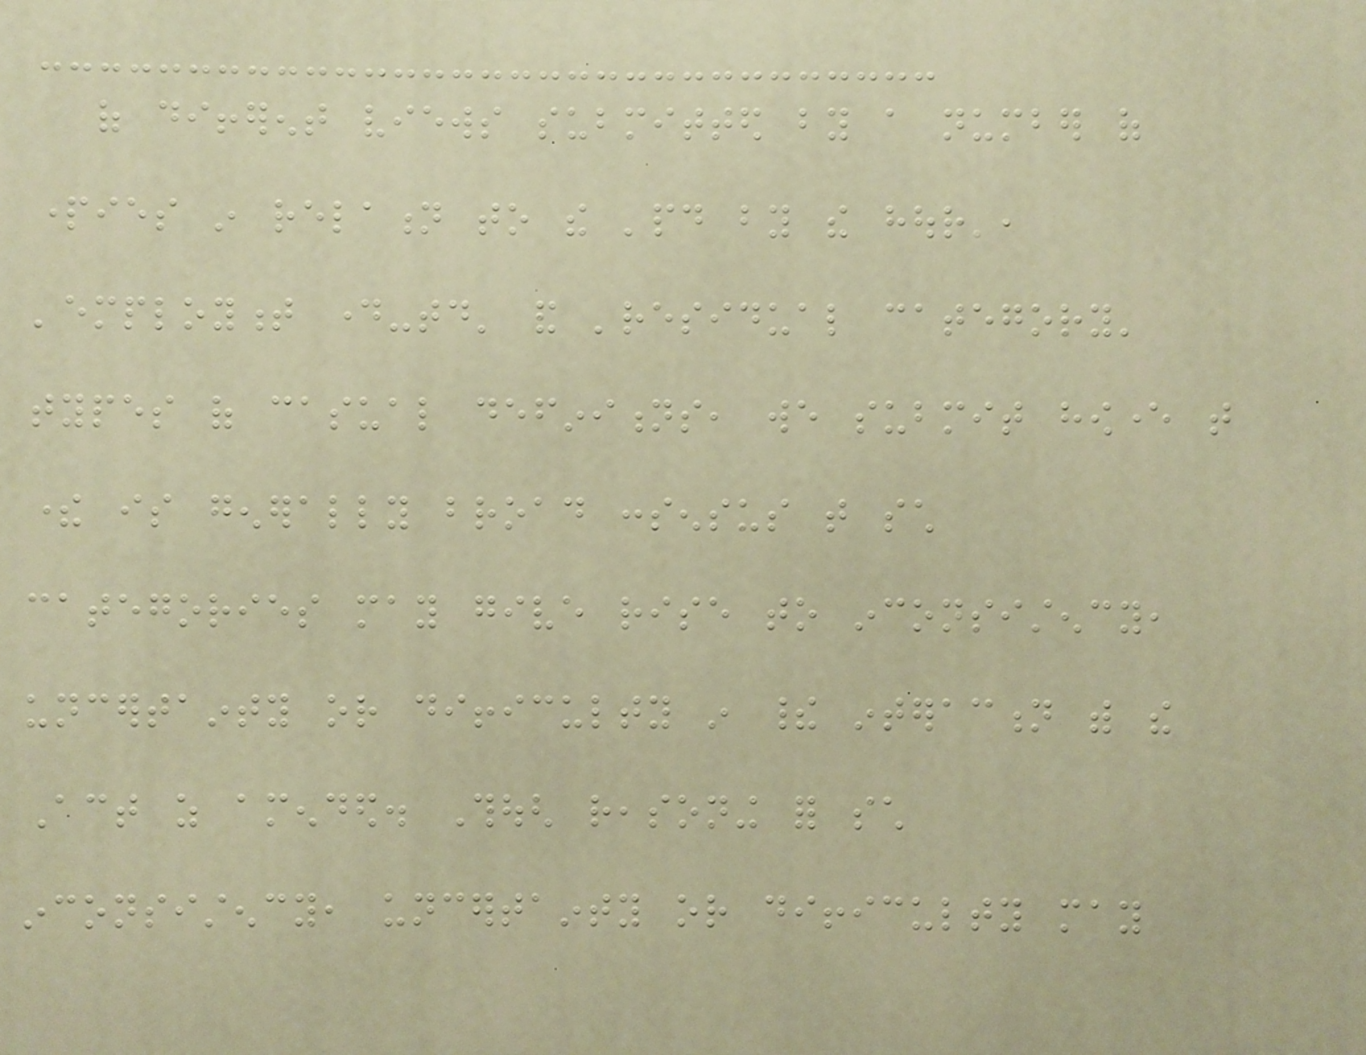of different views submitted by a number of
parties in relation to the 'paid by the hour',
'employment day-today' and 'residual category'
types of casual definitions, we submit however that
there is generally broad consensus that such
categories may give rise to inconsistency,
uncertainty or difficulty in their interaction with the
Act as amended. Though reasoning for such
inconsistency, uncertainty or difficulty may
